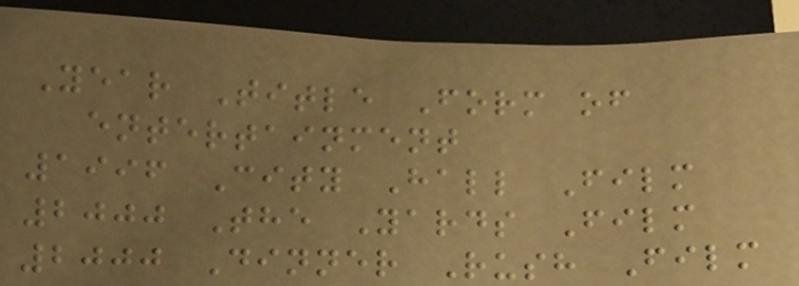Year Title Form of
entertainment
1996 City Hall Film
2000 The Yards Film
2000 Dinner Rush Film
